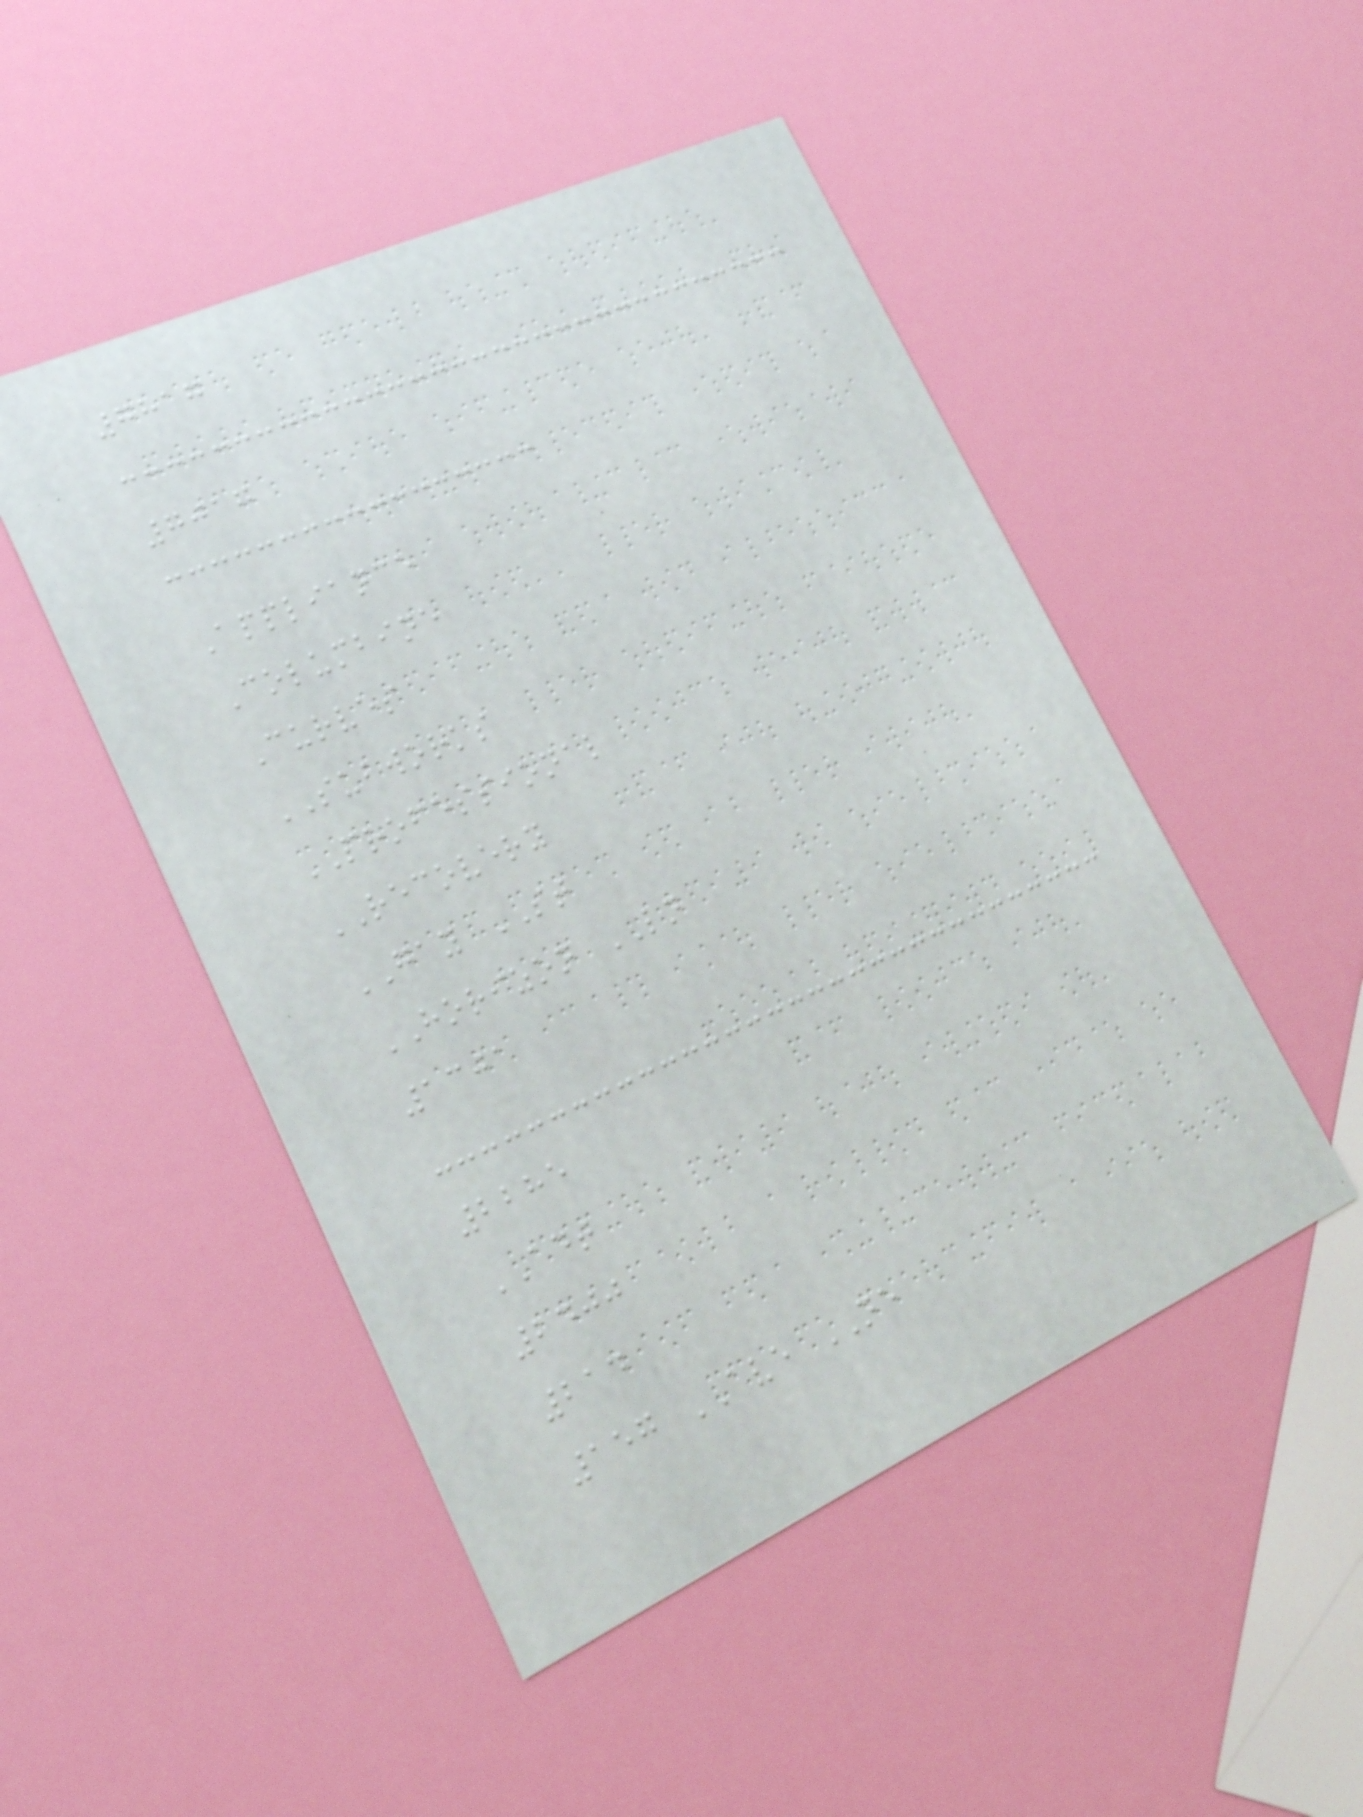7817
7017
Appliance
Columbine
Curves
SUBWORKS
PROFESSIONAL
RECOVERY
GAY ST
HORIZON LN
1301
2285
ADT
2400
214
157 AVE NE
